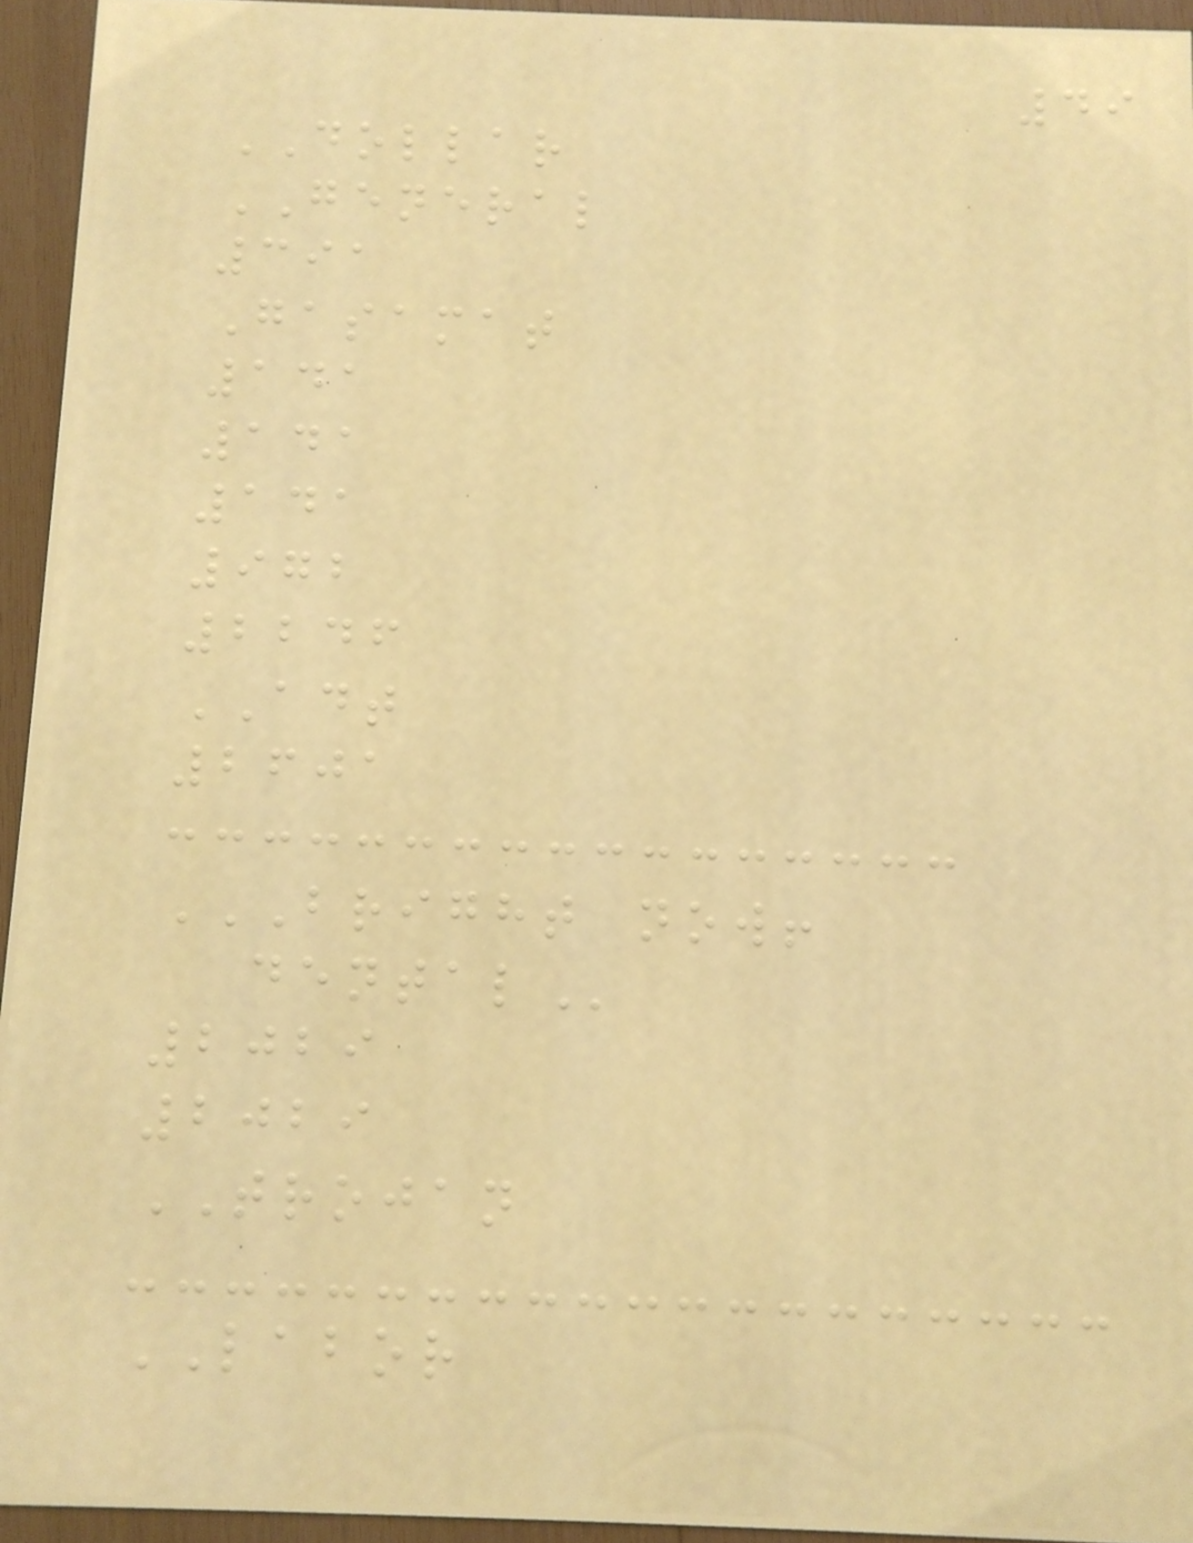49
DOLLAR
GENERAL
391
Gasamat
141
141
141
972
2246
ADT
2601
BRIGHT NOW!
DENTAL
2029
2029
TROJAN
LABOR
